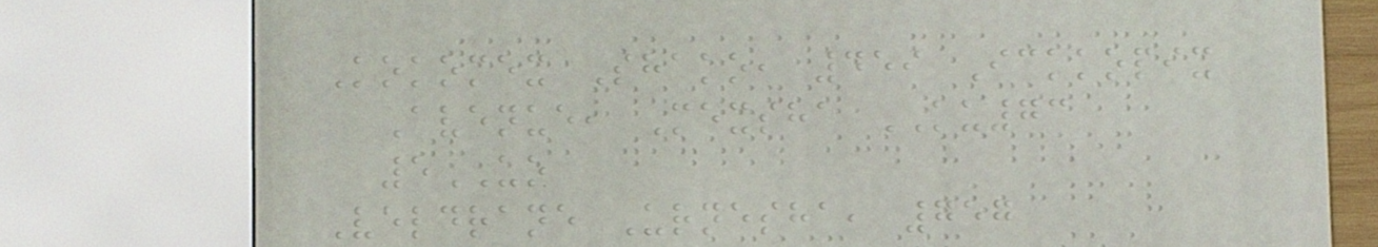Kokomex Shako, 459 Ickkopix
Avenue, Mexsha KU73
5UO
Veldrane Urnesha, 757
